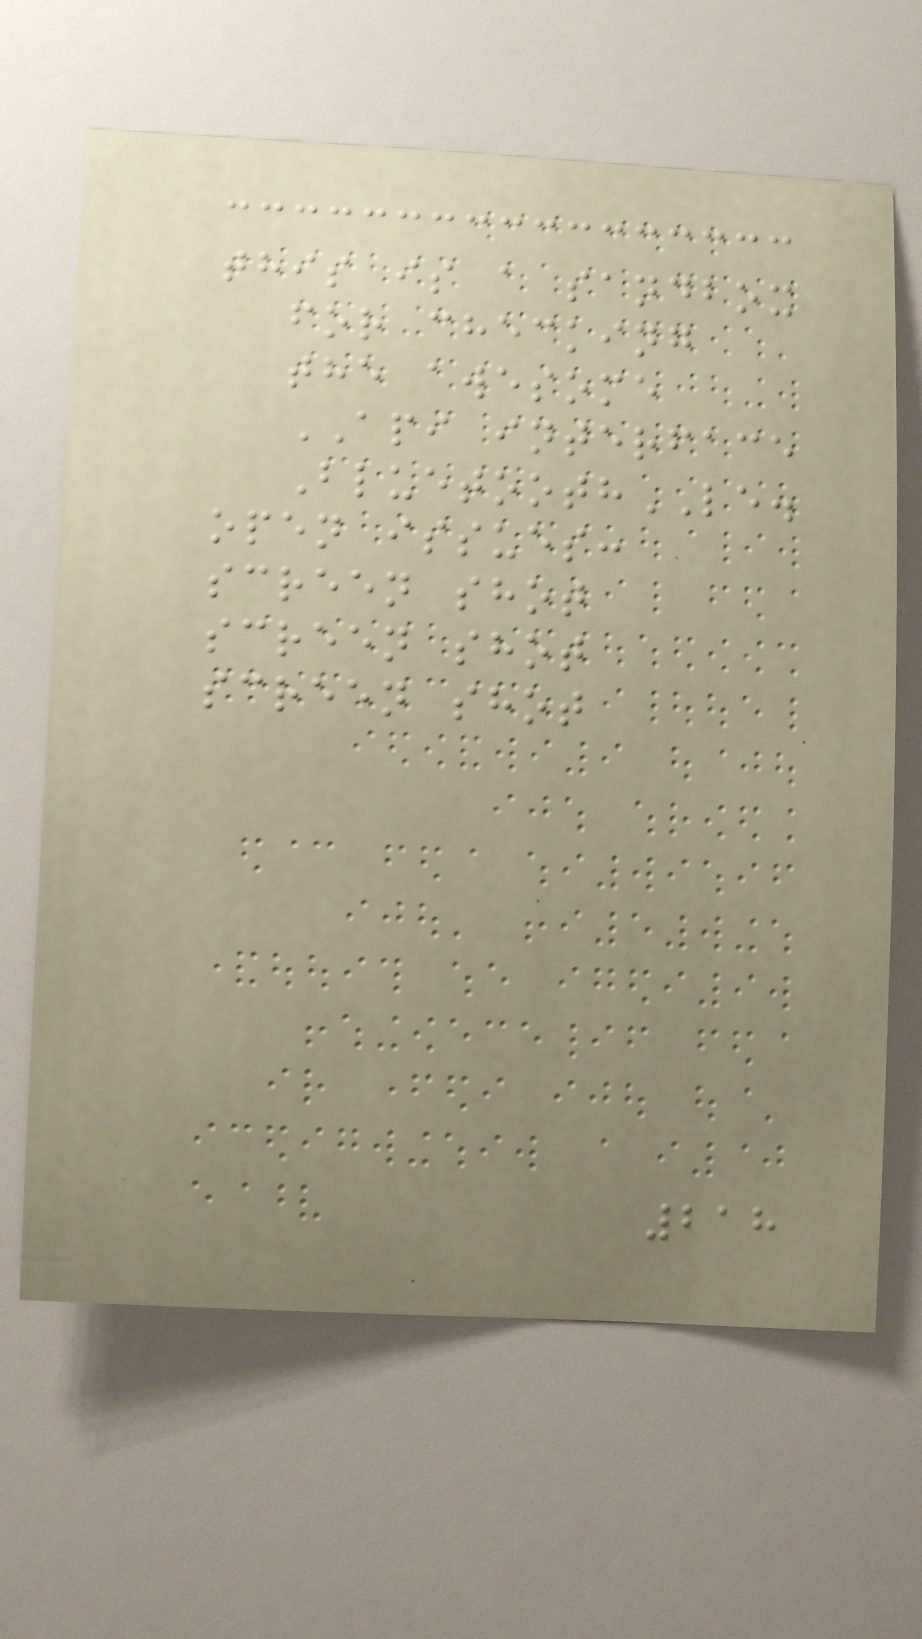this is a sandbox
for checking
the awesome
API interface
BluetoothLE.
open issues:
screen shot
screen shot
screen shot
218
